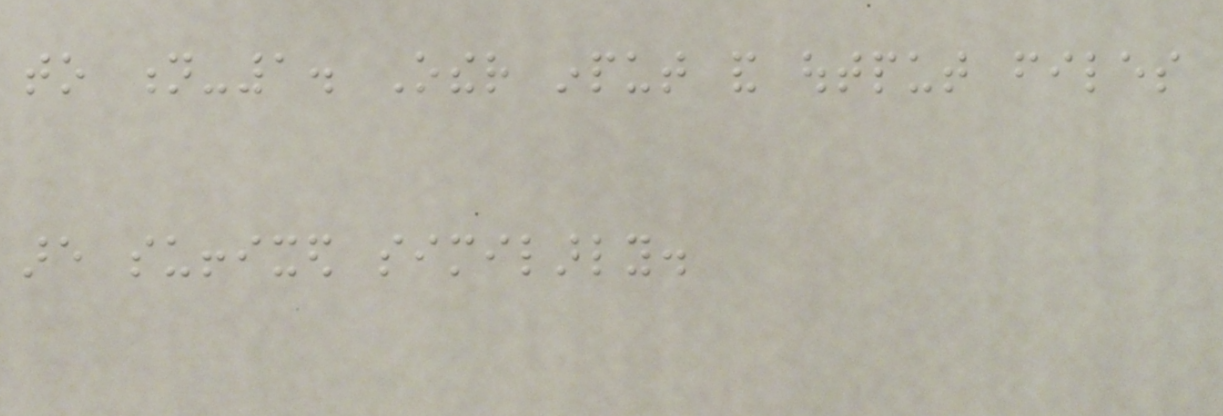to n-1. Other input and output files
are suffixed similarly.
